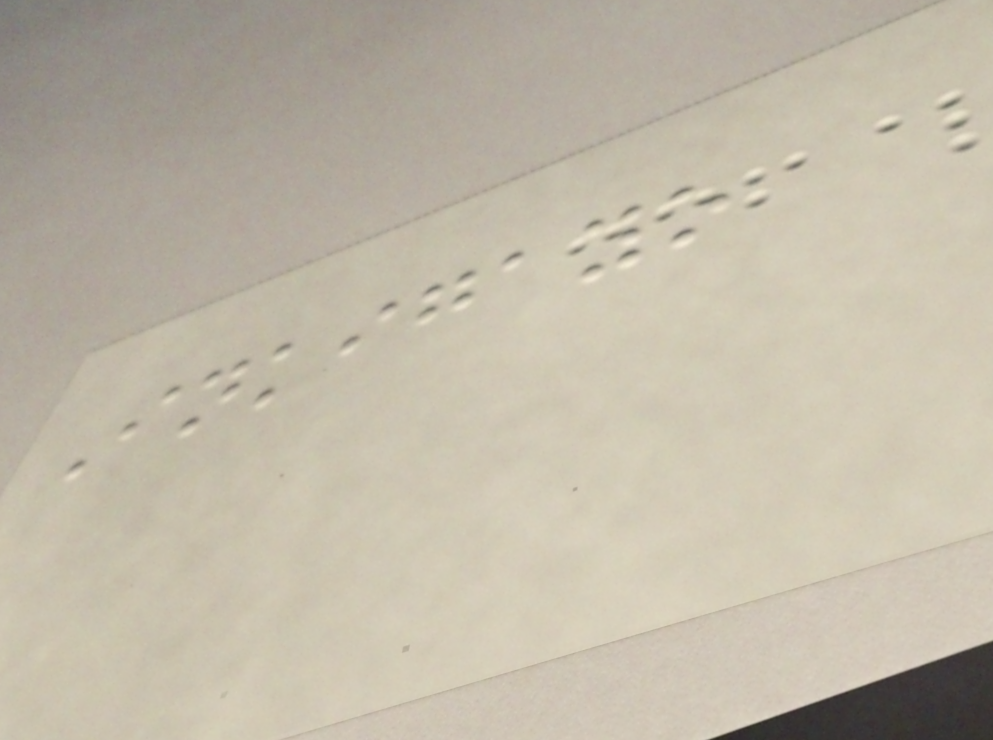Inkigayo
